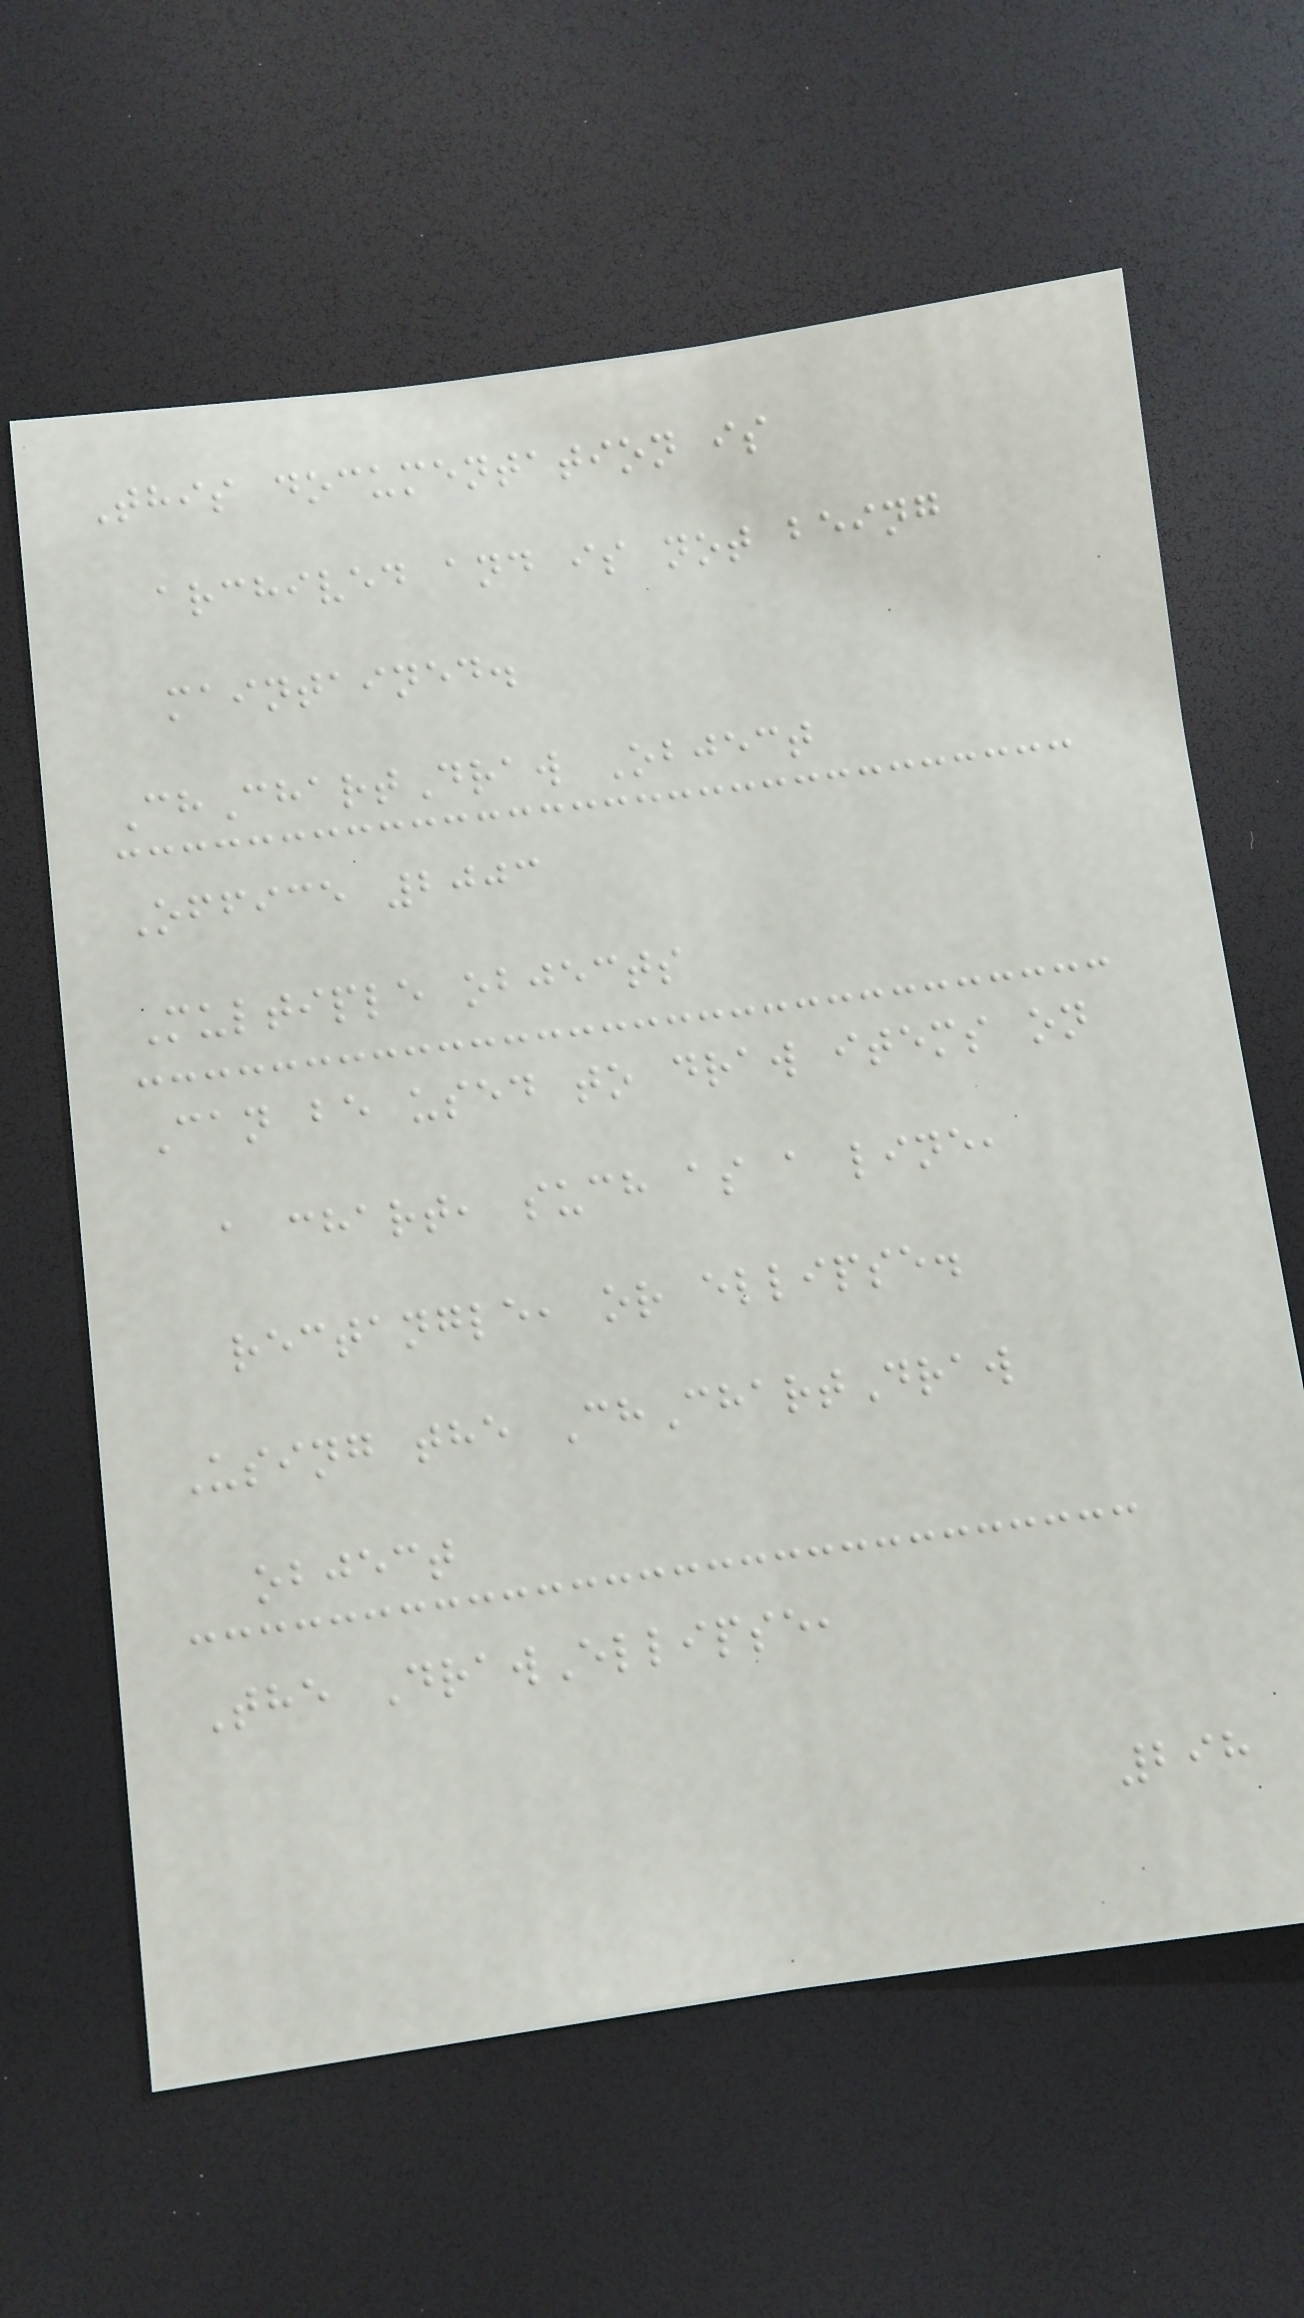This documentation is
archived and is not being
maintained.
ChChartDraw Object
Office 2003
Multiple objects
Can be used to draw items on
a chart, such as a line,
rectangle, or ellipse.
Using the ChChartDraw
object
The DrawEllipse,
298
